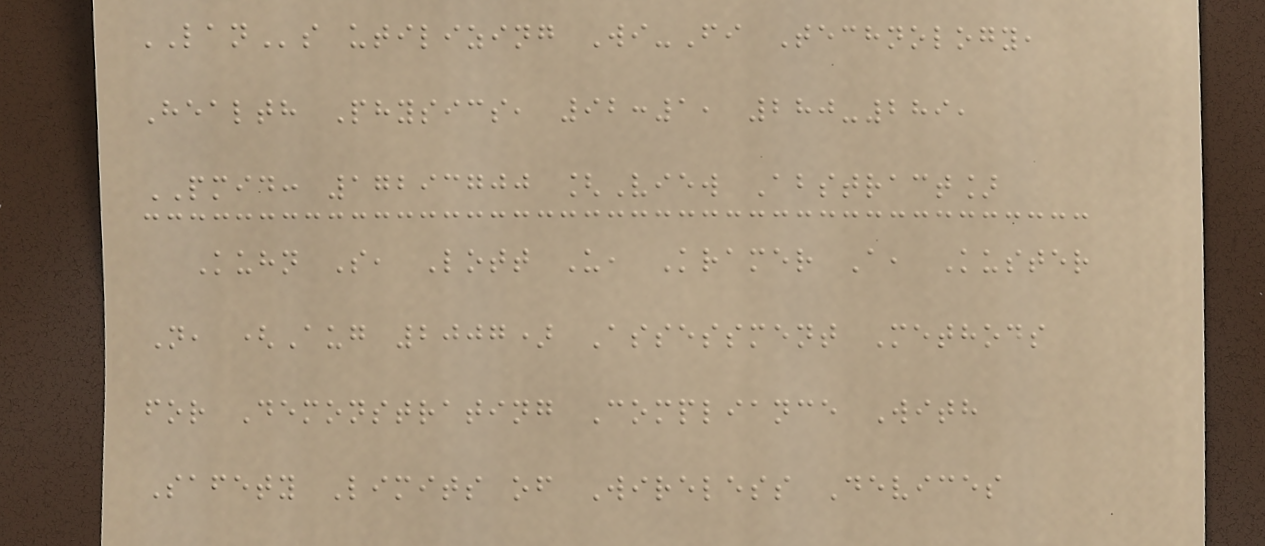LANs utilizing Wi-Fi Technology,
Health Physics, 92:1, 280-289,
PMID: 17293700 [View Abstract]
Kuhn S, Lott U, Kramer A, Kuster
N, (Aug 2007) Assessment Methods
for Demonstrating Compliance With
Safety Limits of Wireless Devices
